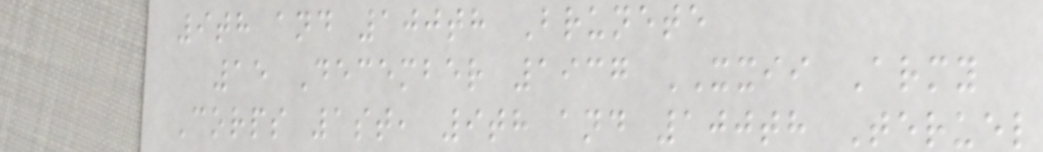9th and 100th Brunete
15 December 1937 XXII Army
Corps 1st, 9th and 100th Teruel
